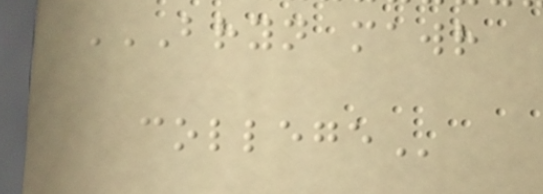BRYN MAWR
COLLEGE
